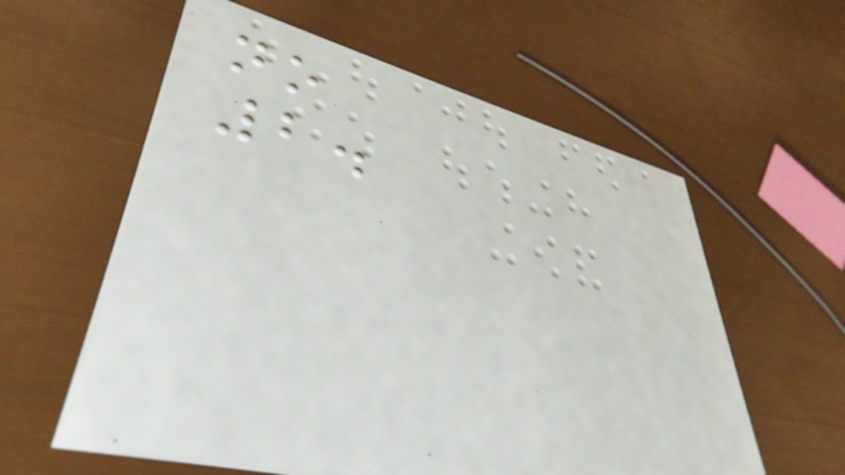no
2.
